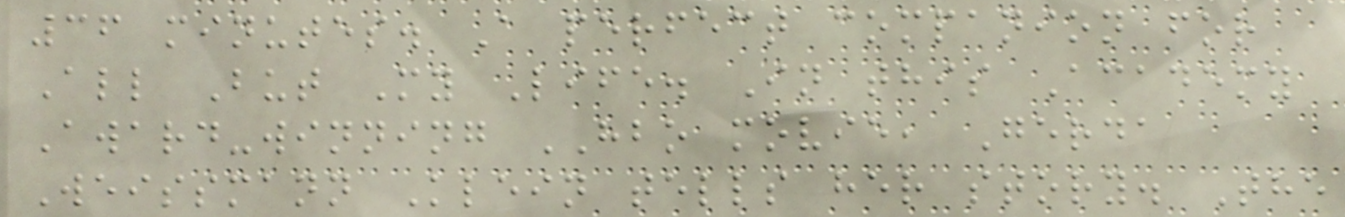36 minutes. A perfect companion for
All But My Life. In this Academy
Award-winning HBO movie, Gerda
Weissmann Klein tells her story. The
